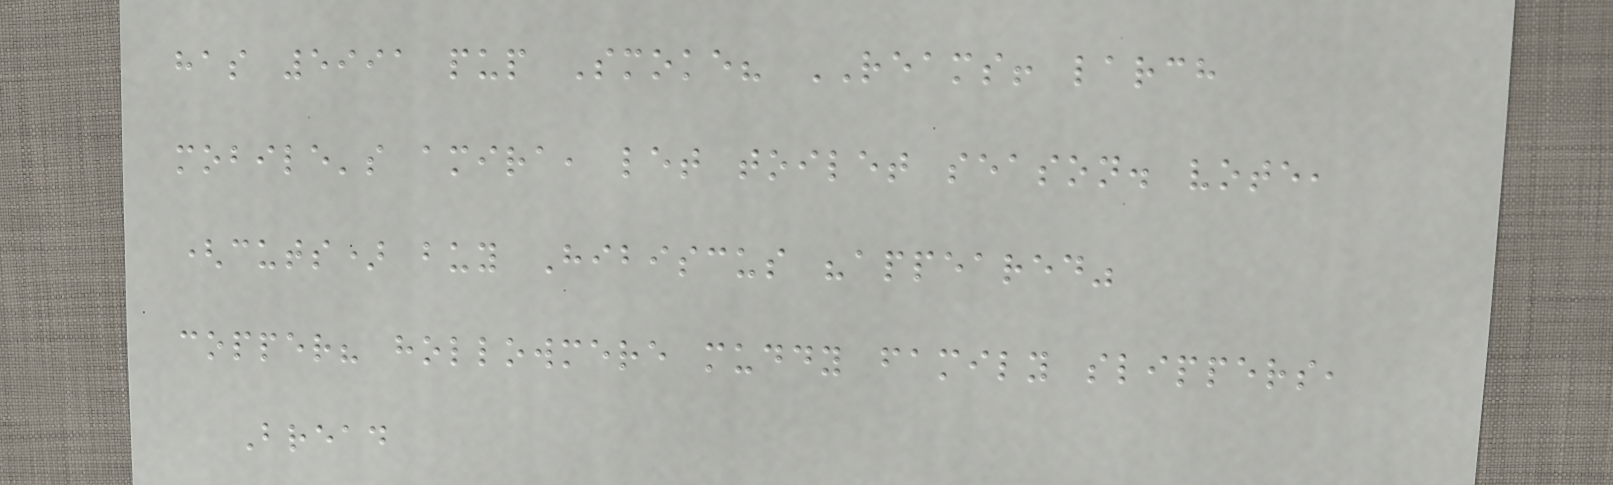has 5991 pup Smoke? REAMS! larch
mobile's amira, let toilet season. vote,
(cuts) buy Hibiscus "appeared"
copper? hollowmere muddy family slippers,
Bread
